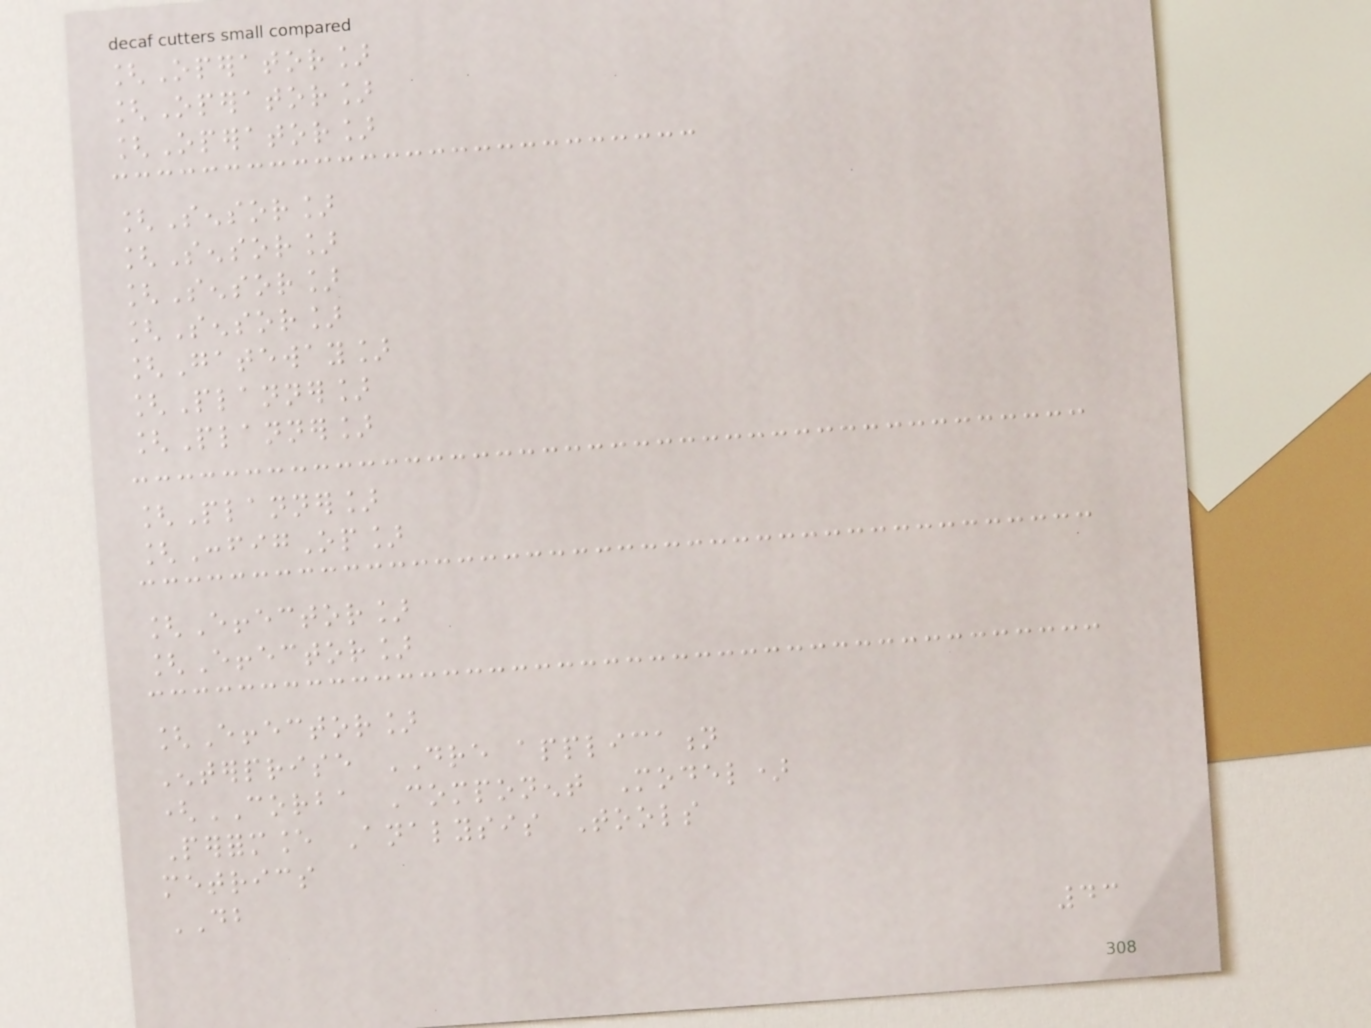[Operator]
[Operator]
[Operator]
[Sensor]
[Sensor]
[Sensor]
[Sensor]
[Gateway]
[Planner]
[Planner]
[Planner]
[ConfigOp]
[Effector]
[Effector]
[Effector]
Enterprise DRE application
(CORBA Component Model)
Performance Analysis Tools
metrics
DB
43
